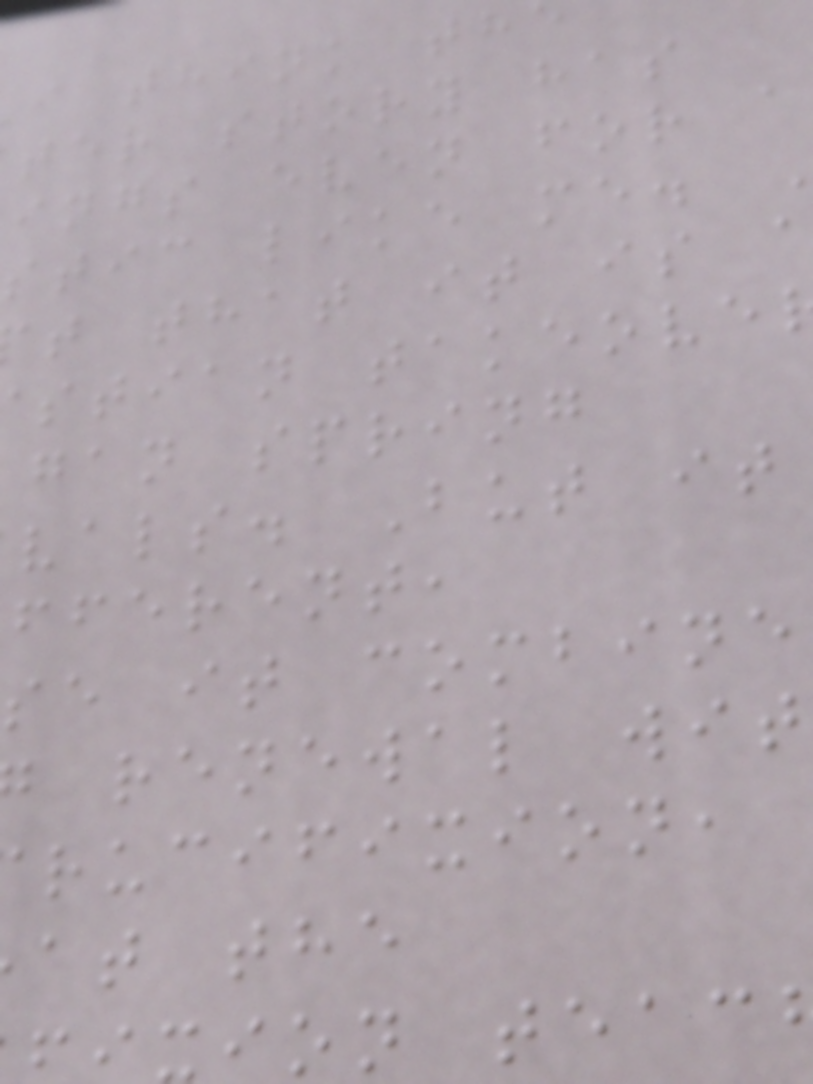i think th
ter story has
ings even for a
stic like me.
t that it is
stian takeove
gan spring
vals. But it
fferent,
se it combine
renewal wit
rucifixion,
at the
ion teac
